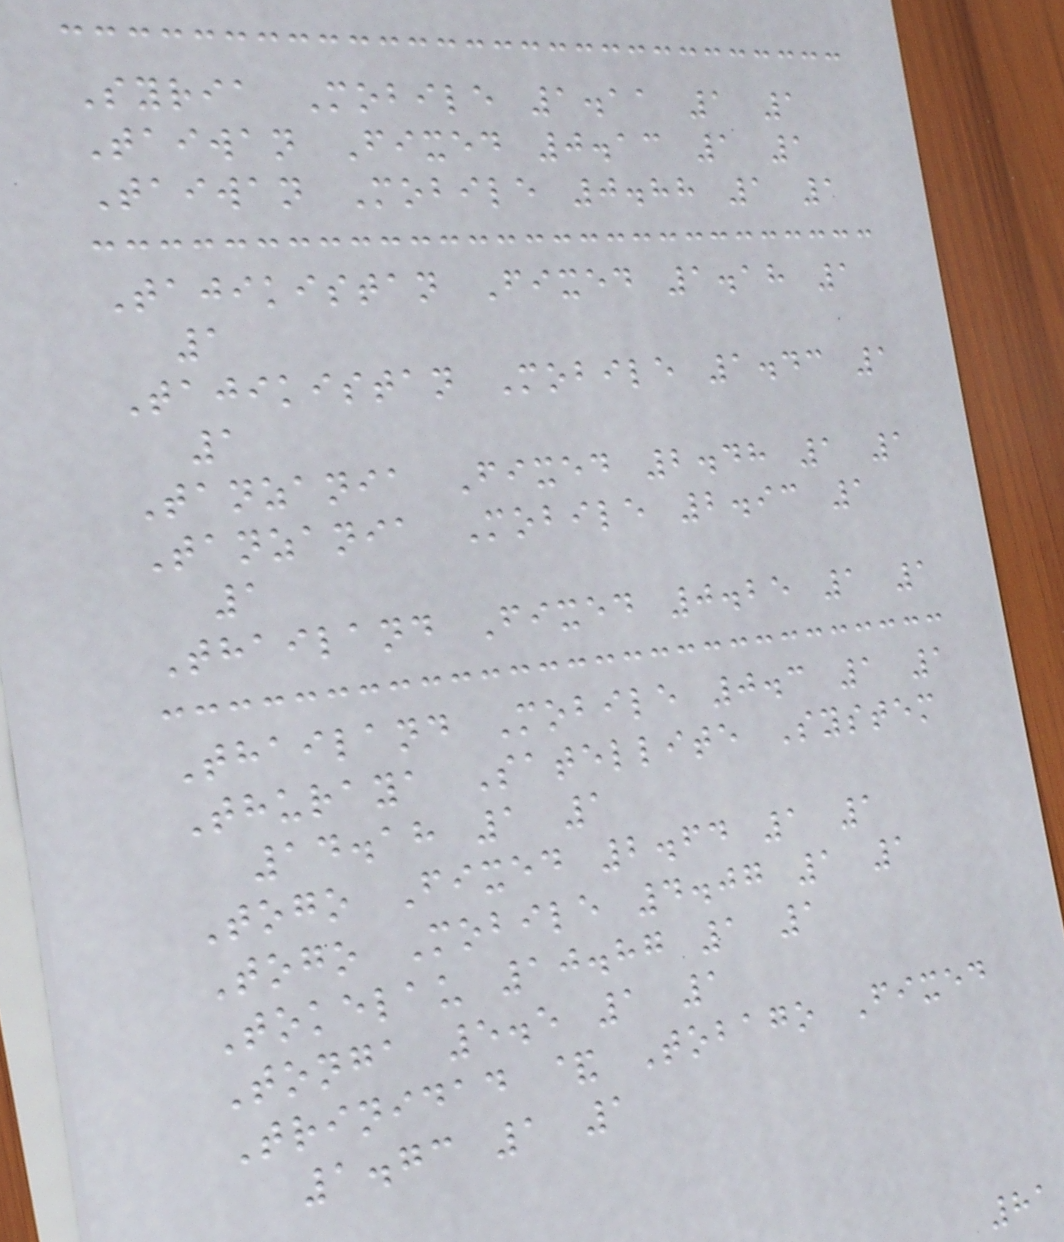Syria Mobile 1.11 1 1
Taiwan Fixed 0.13 1 1
Taiwan Mobile 0.88 1 1
Tajikistan Fixed 1.18 1
1
Tajikistan Mobile 1.43 1
1
Tanzania Fixed 2.48 1 1
Tanzania Mobile 2.93 1
1
Thailand Fixed 0.25 1 1
Thailand Mobile 0.3 1 1
Thuraya Satellite System
14.18 1 1
Togo Fixed 2.64 1 1
Togo Mobile 4.07 1 1
Tokelau 10.87 1 1
Tonga 5.5 1 1
Trinidad & Tobago Fixed
1.73 1 1
81
